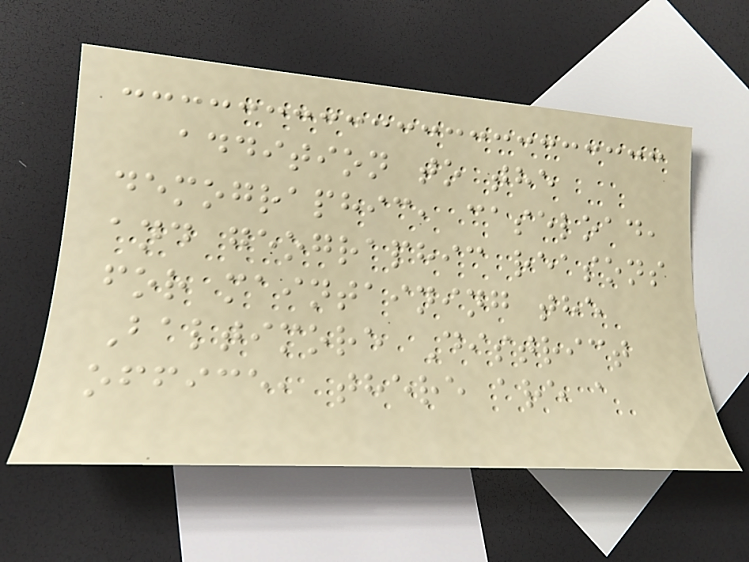addition to the
demographic, caseload,
and geographic reasons
for maintaining the
Baltimore District
office, there are a
